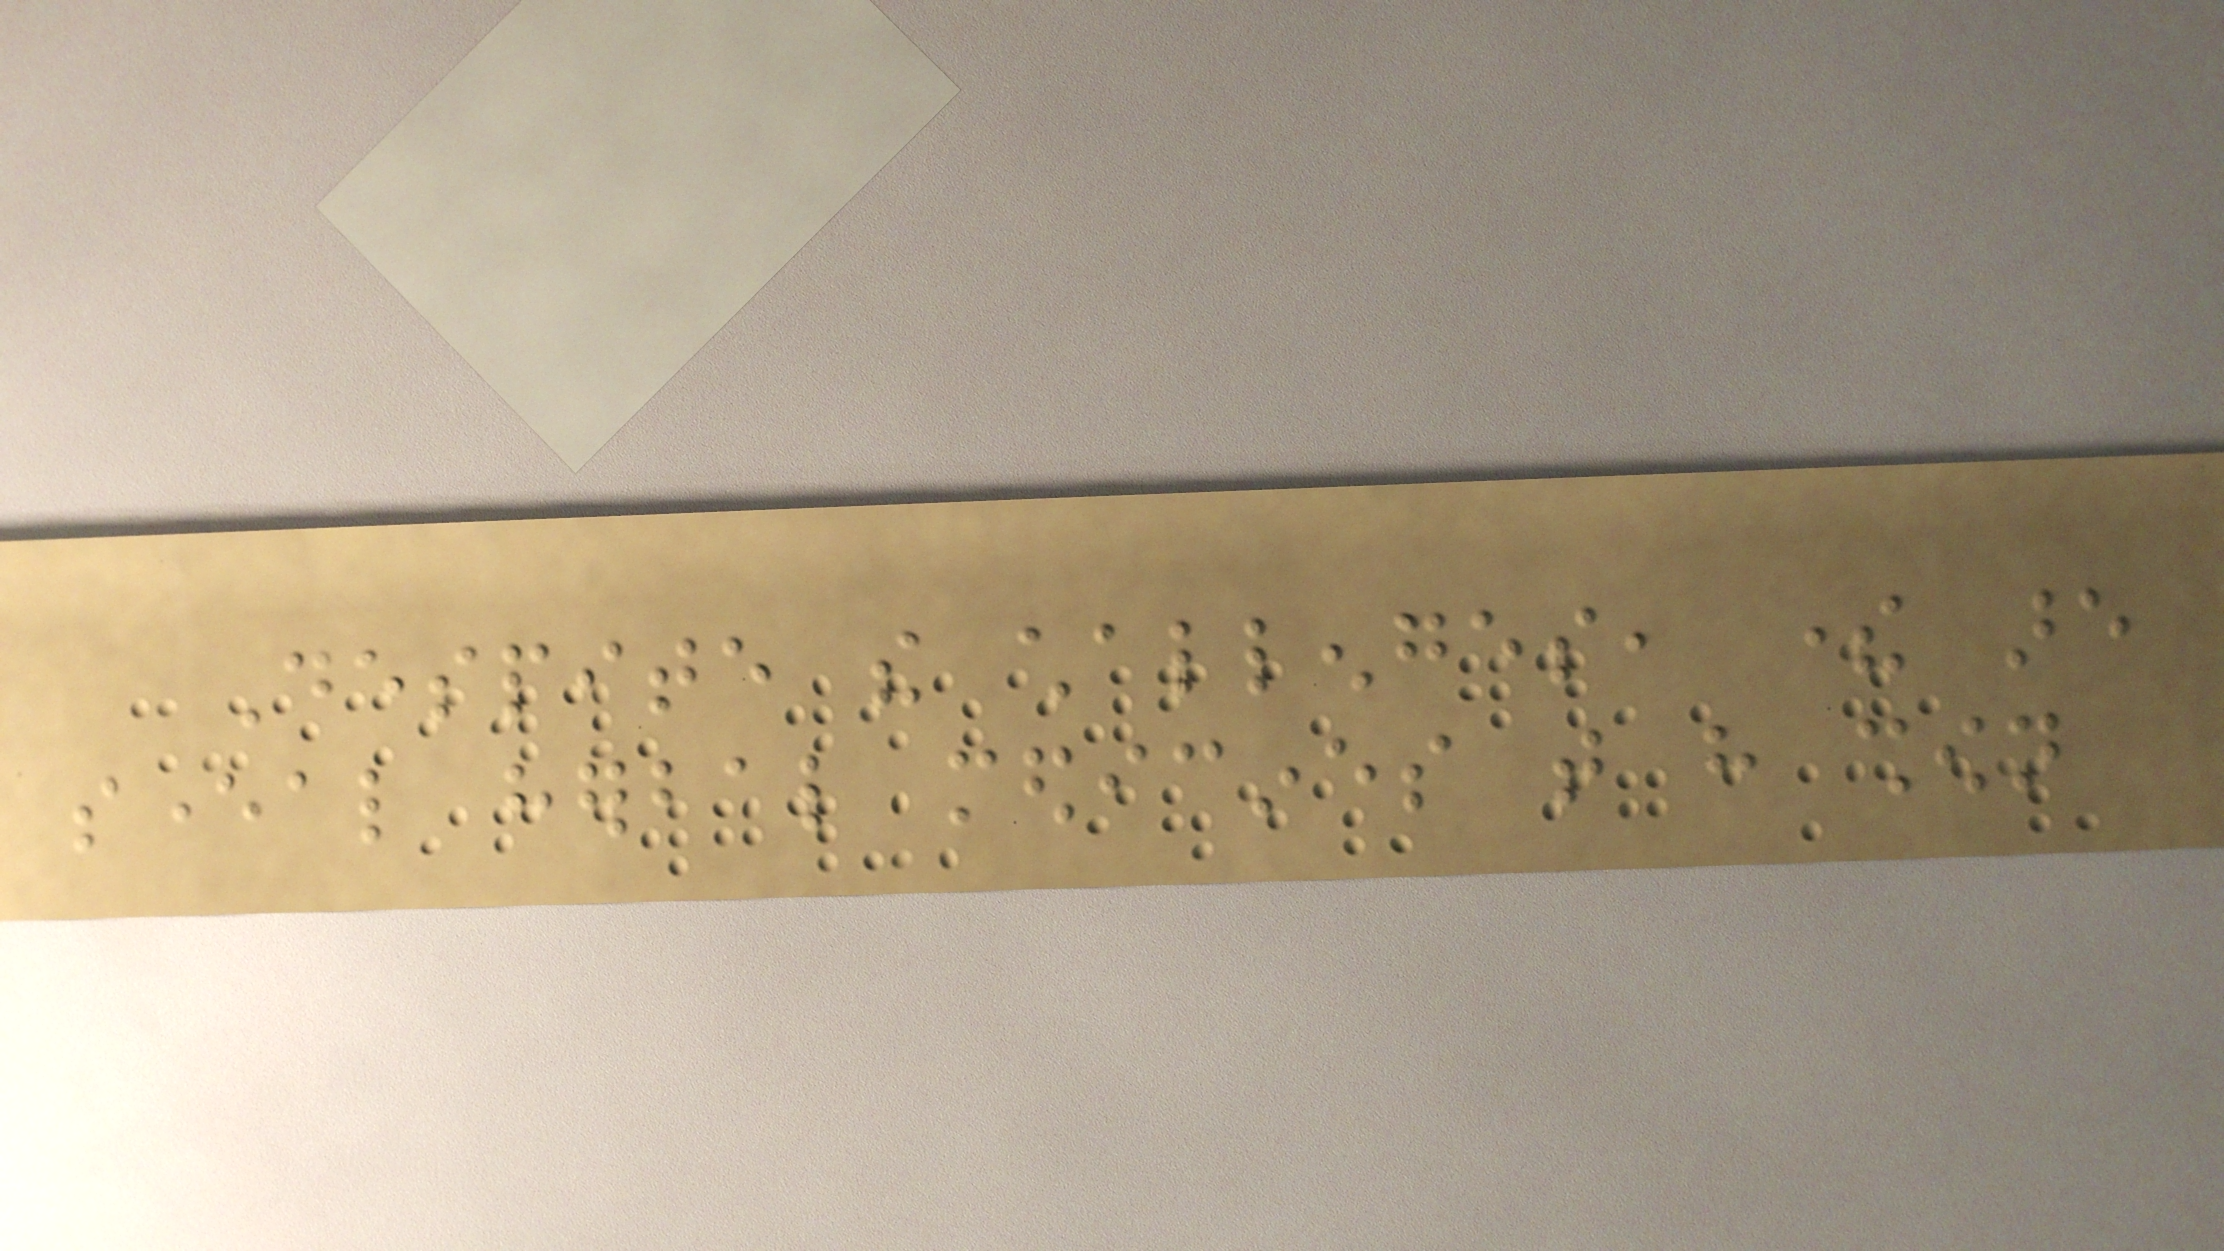Despite the challenges, there are
several herbal medicines that have shown
